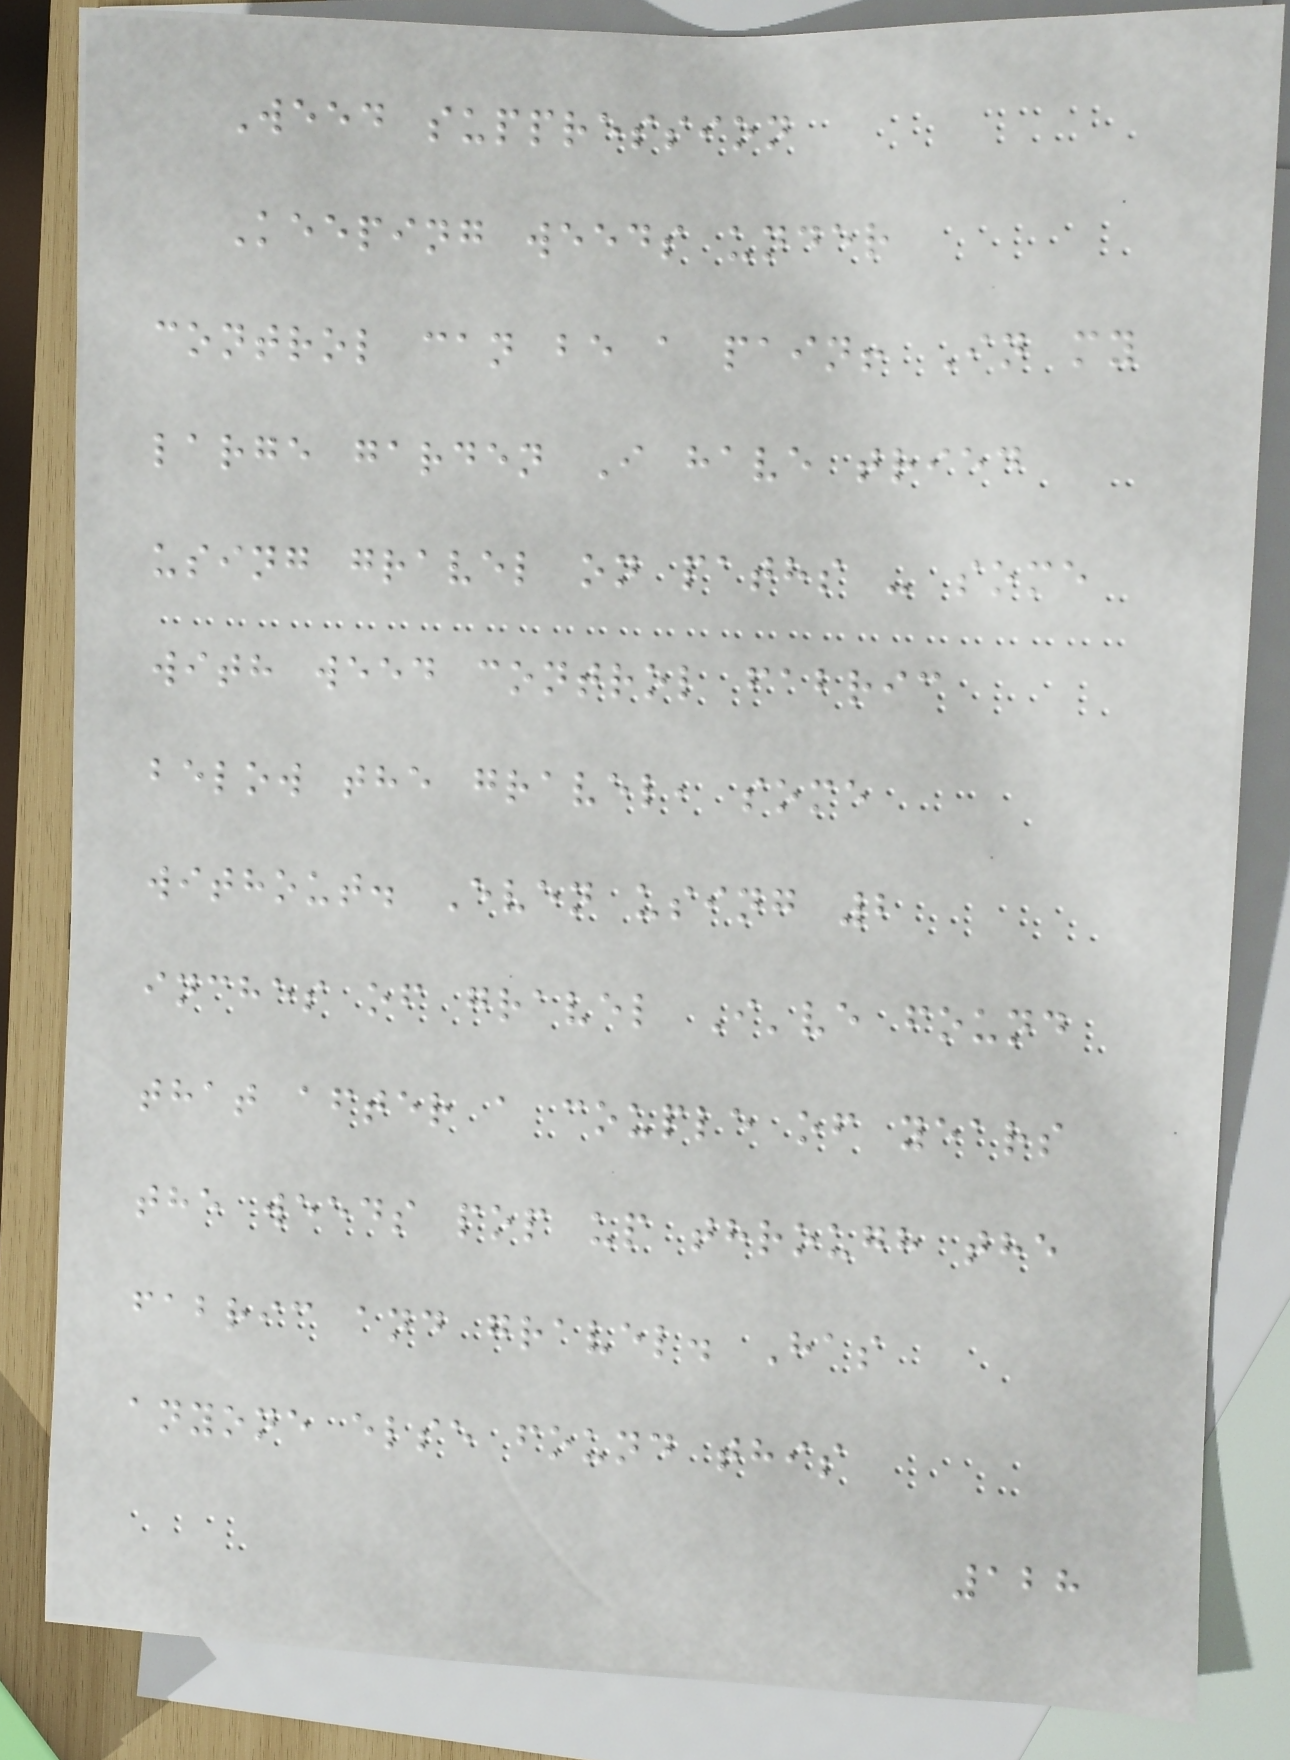Weed suppression
Keeping weeds under
control can be a pain! In my
large garden I have tried
using gravel on paths - some
with weed control fabric
below the gravel, some
without. Even using 2
inches of gravel I've found
that after a couple of years
the weeds pop up through the
fabric and gravel. Has
anyone else found this
128
